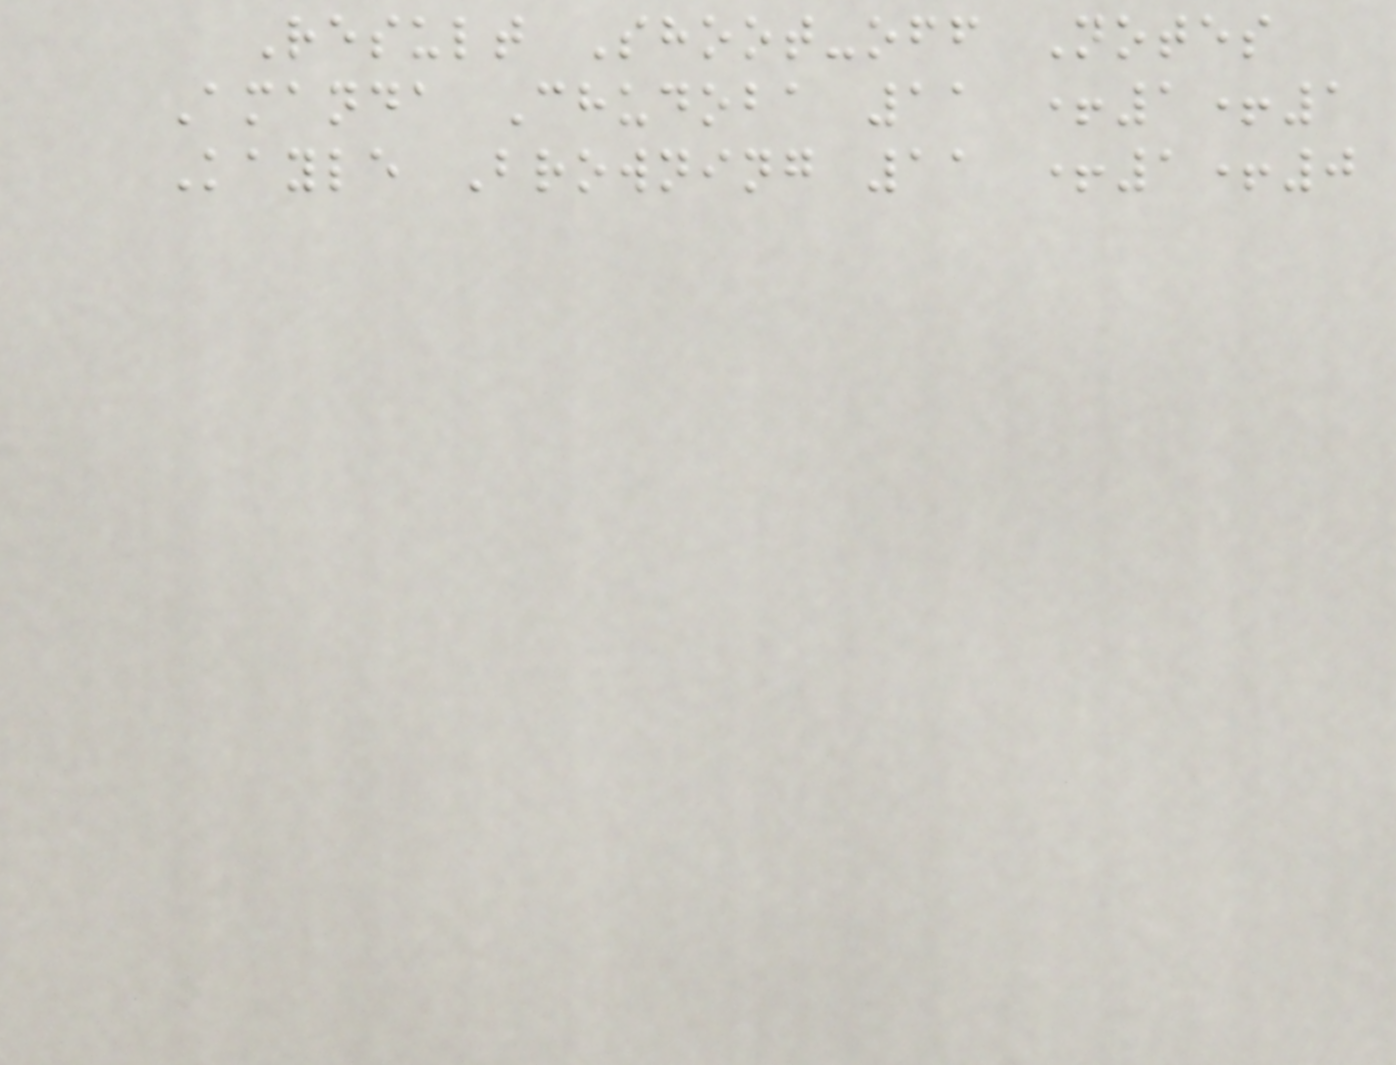Result Shoot-off Notes
Amanda Chudoba 11 +1+1
Kayle Browning 11 +1+0
